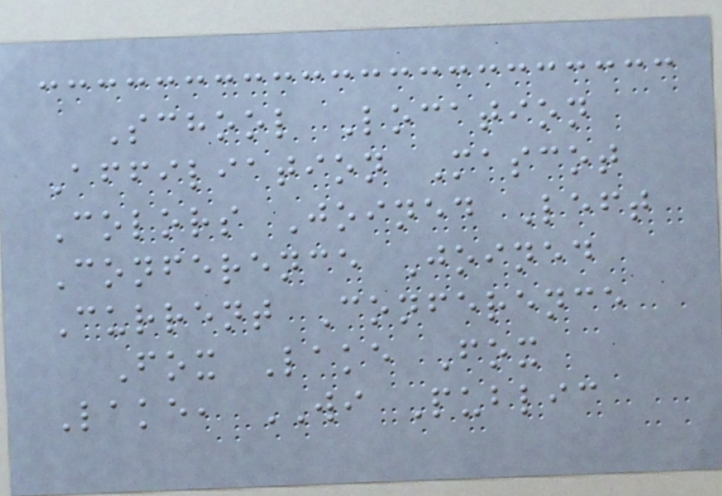School Location
Affiliation Mascot
Colors Joined Left
Conference Joined
Current Conference
Fox Lake Fox
Lake, WI Public
